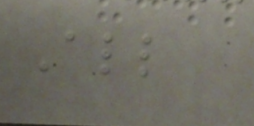All
